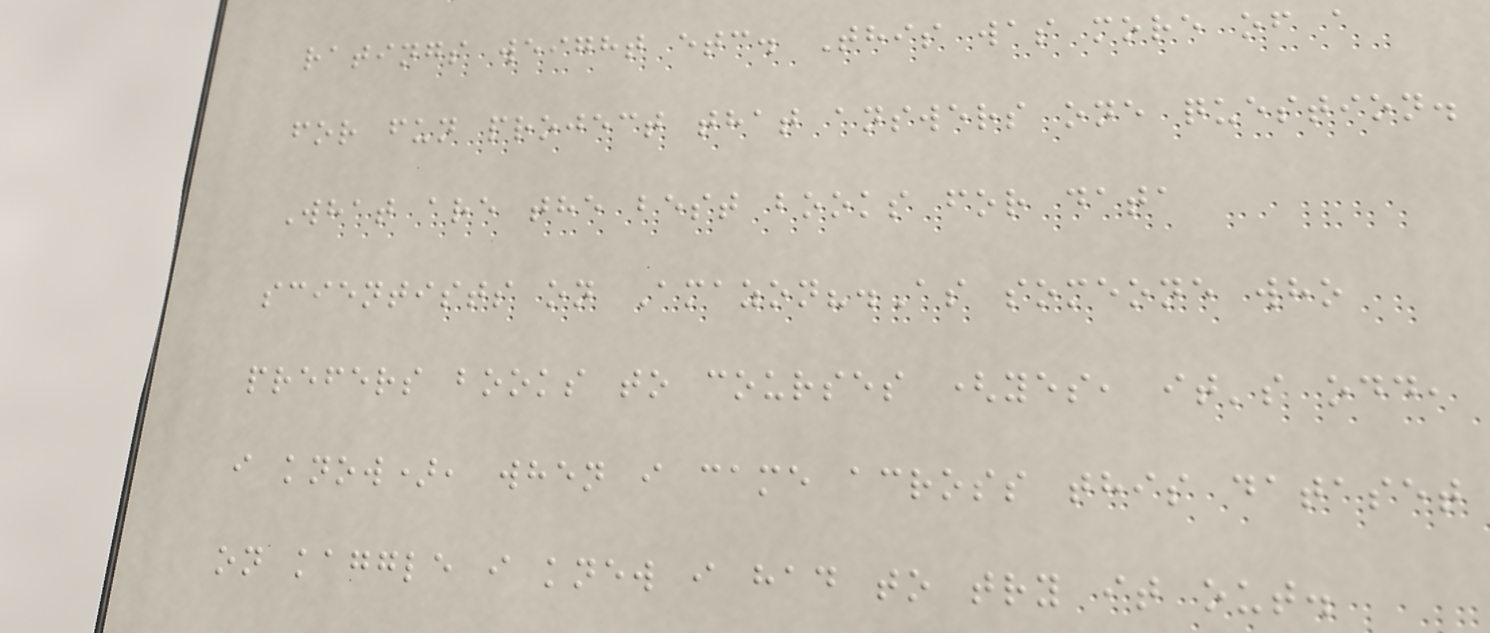ratings weight etc. This was more of a
for fun project that answers one question.
What are the best books for data
scientists on Amazon?.As someone who
prefers books to courses (yes, it's odd,
i know), when i came across this dataset
on kaggle i knew i had to try it out.
